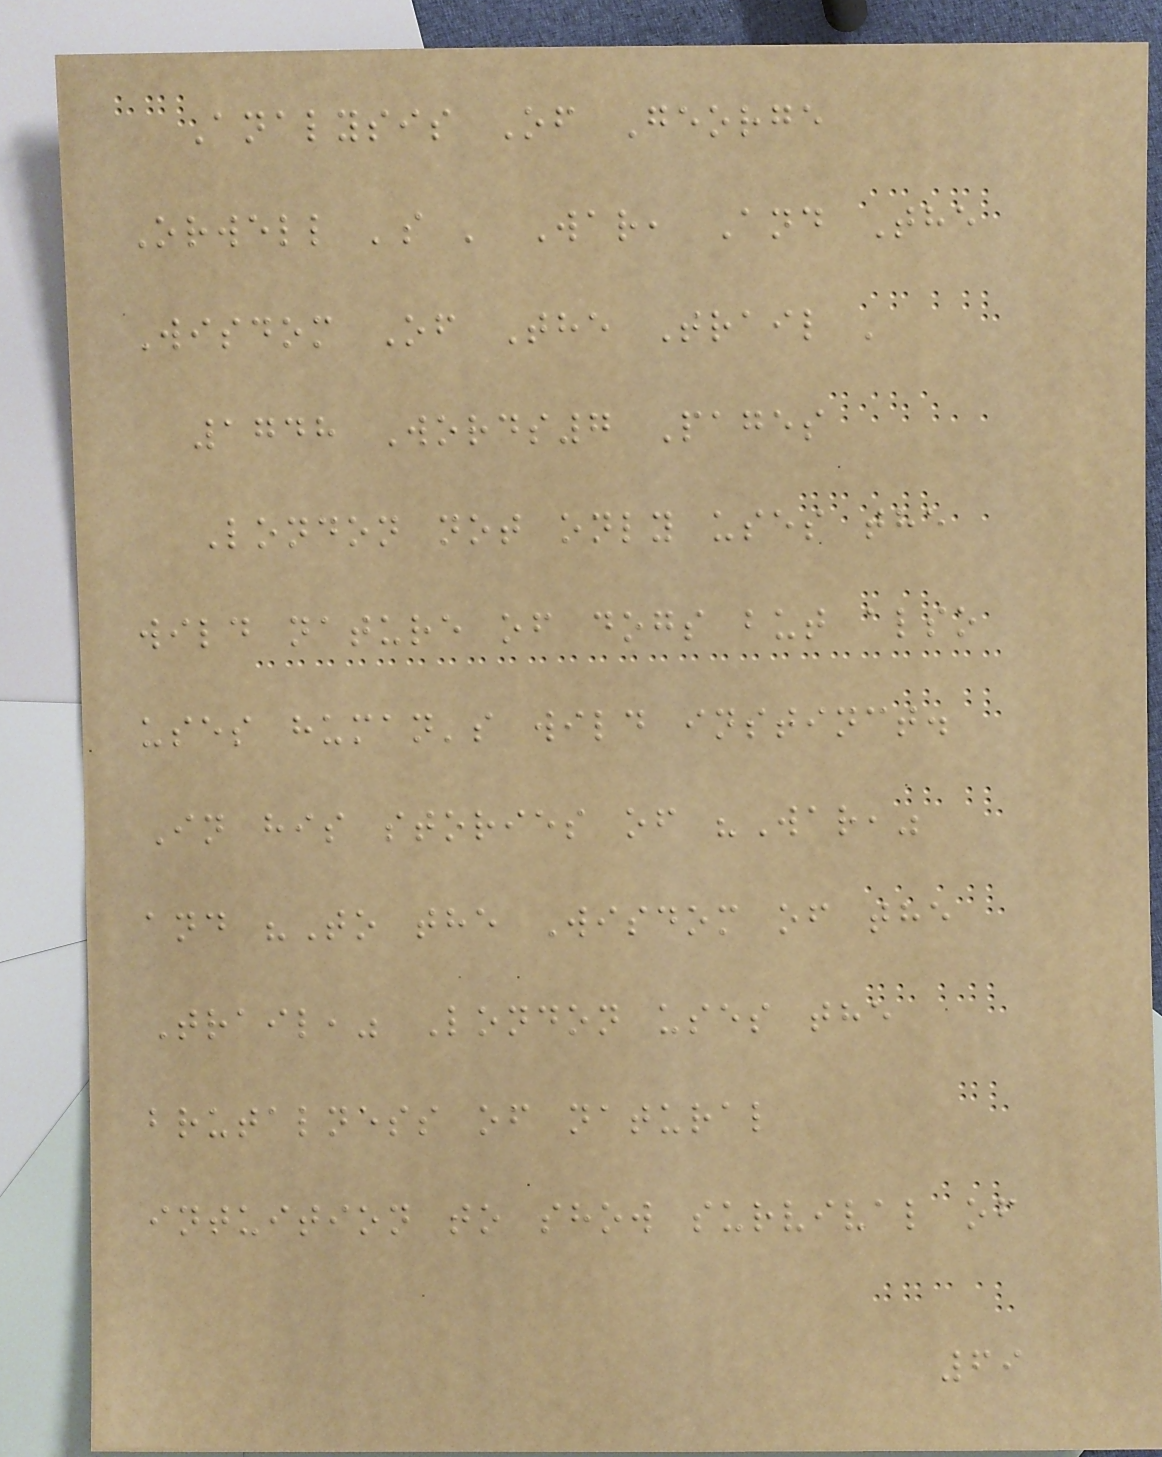Analysis Of George
Orwell 's ' War, And The
Wisdom Of The Trail '
1748 Words7 Pages
London not only uses the
wild nature of dogs but also
uses human's wild instinct.
In his stories of "War,"
and "To the Wisdom of the
Trail," London uses the
brutalness of natural
intuition to show survival of
69
